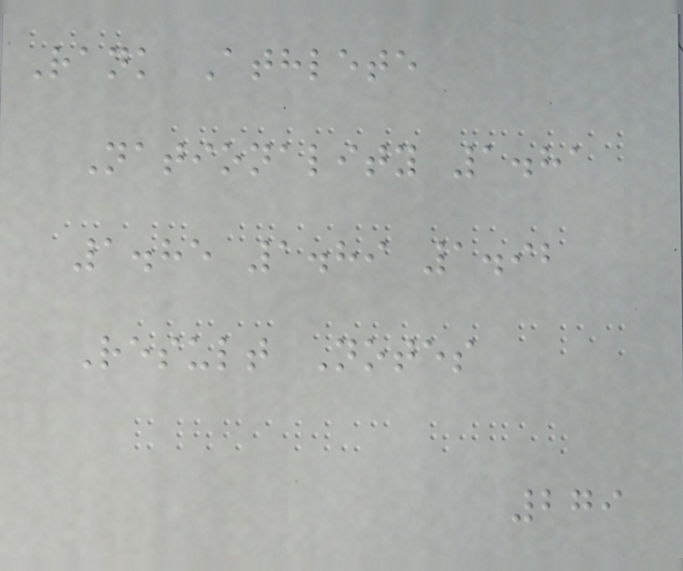Rank Athlete
Nationality 1.81
1.85 1.89 1.92
Result Notes
279
